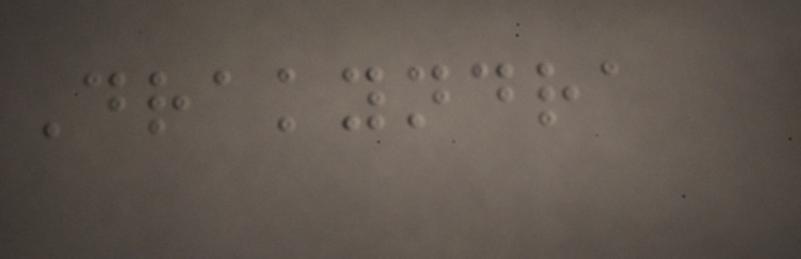Drakyndra
